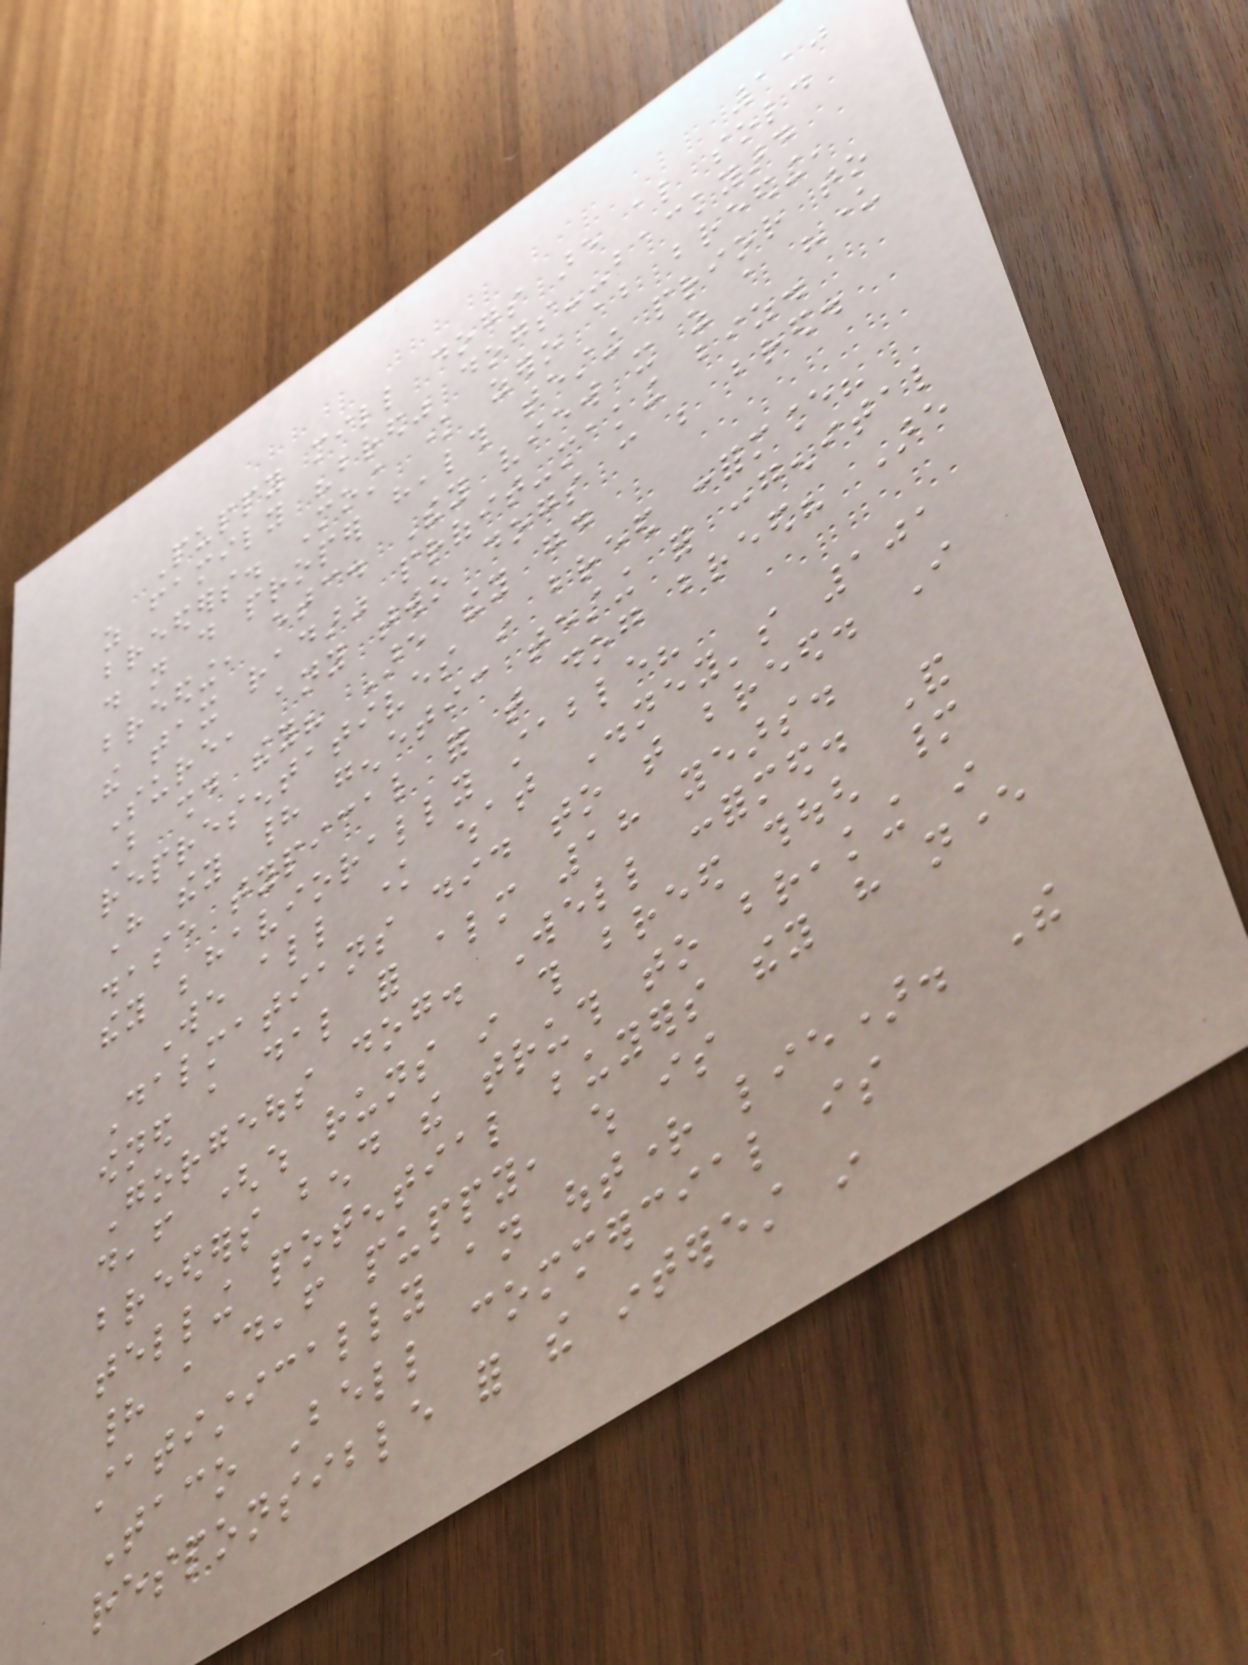110
Puppy mill dogs are also sold
as family "bred" dogs--backyard
breeders. Most know zero about breeding,
do not do proper health testing prior to
breeding, etc. They view it as a "under
the tax radar" profit-making biz.
Sure, any two dogs can be bred.
But should they? Are they good
representatives in breed conformance?
Have they had genetic testing for congenital
disease typical for that dog breed? Are
they behaviorally stable?
We all know what Disney's 101
Dalmatians did to that breed. I
owned a dal for almost 18 years.
Gorgeous dog. Well conformed. And
deaf (which runs in this breed though many
breeders bend the truth to breaking in
telling potential buyers they have never
had a deaf puppy, which is
statistically an outright lie). The
Taco Bell commercial is
responsible for the interest in
